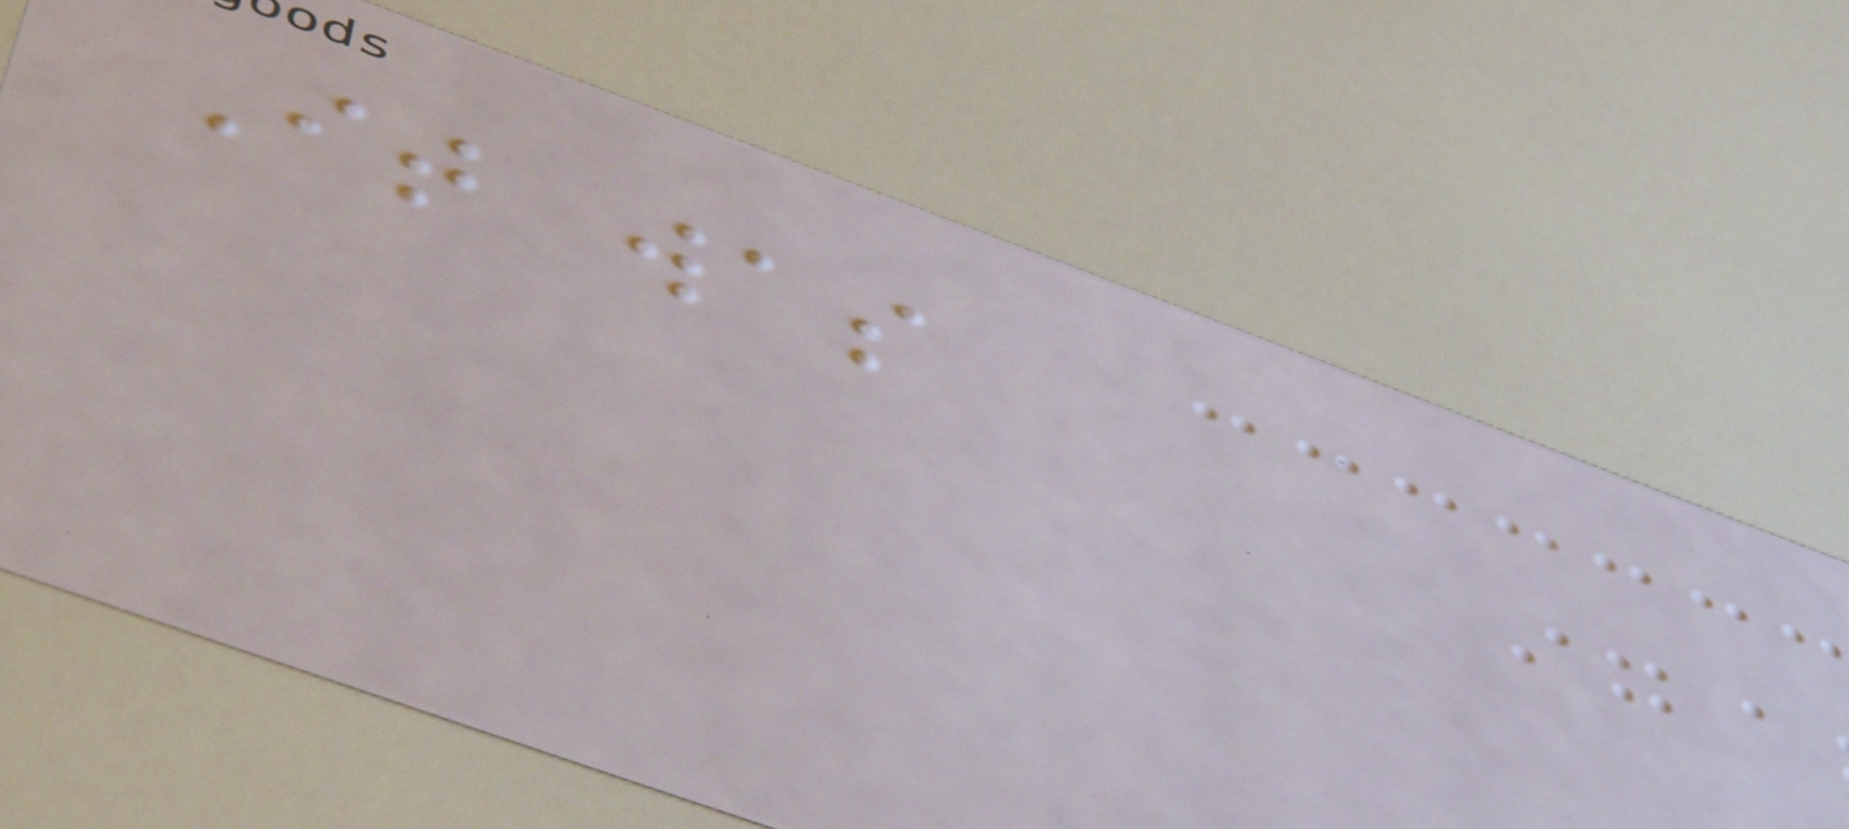It was
